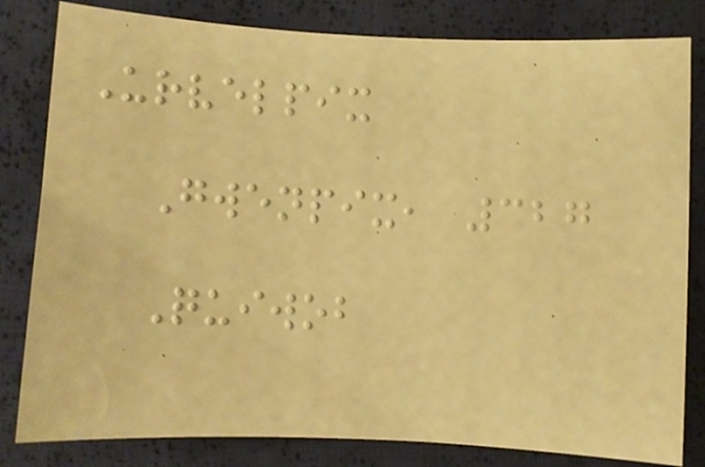Urvelpix
Gwenpix, 327
Quiwob
